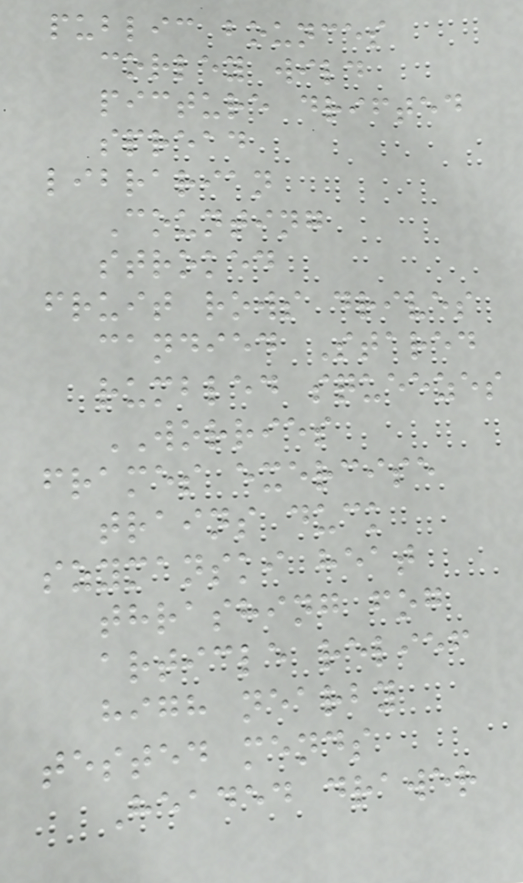public bounces
corley wild
picture drifted
spread
librarian
Counting
stroked
fruit rows drives
candied Stared
rumbled squeezes
WORRIES
frames exercise
trains duck
szymanski heat
thrashing fog
article relief
high nearby
tested mends
Headed drawer
